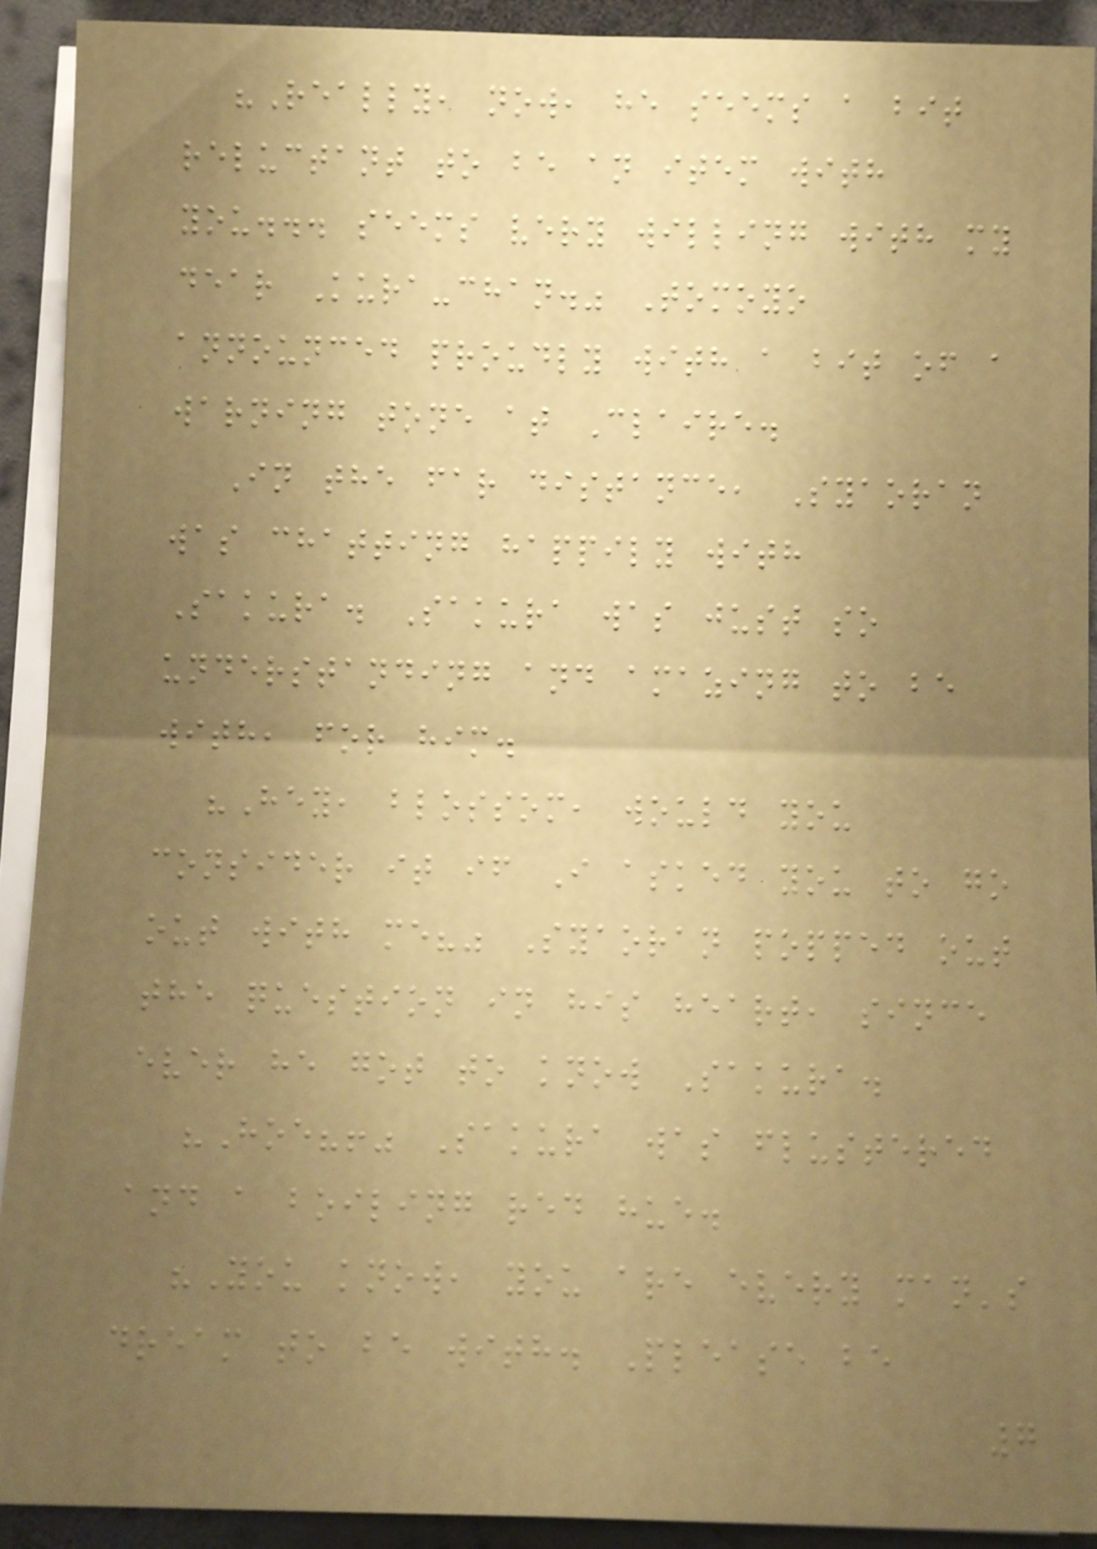"Really, now, he seems a bit
reluctant to be an item with
you... seems very willing with my
dear Kura-chan." Tomoyo
announced proudly with a bit of a
warning tone at Claire.
In the far distance, Syaoran
was chatting happily with
Sakura. Sakura was just so
understanding and amazing to be
with, for him.
"Hey, blossom, would you
consider it if I asked you to go
out with me?" Syaoran popped out
the question in his heart, since
ever he got to know Sakura.
"Hoe?!" Sakura was flustered
and a boiling red hue.
"You know, you are every man's
dream to be with. Please be
7
